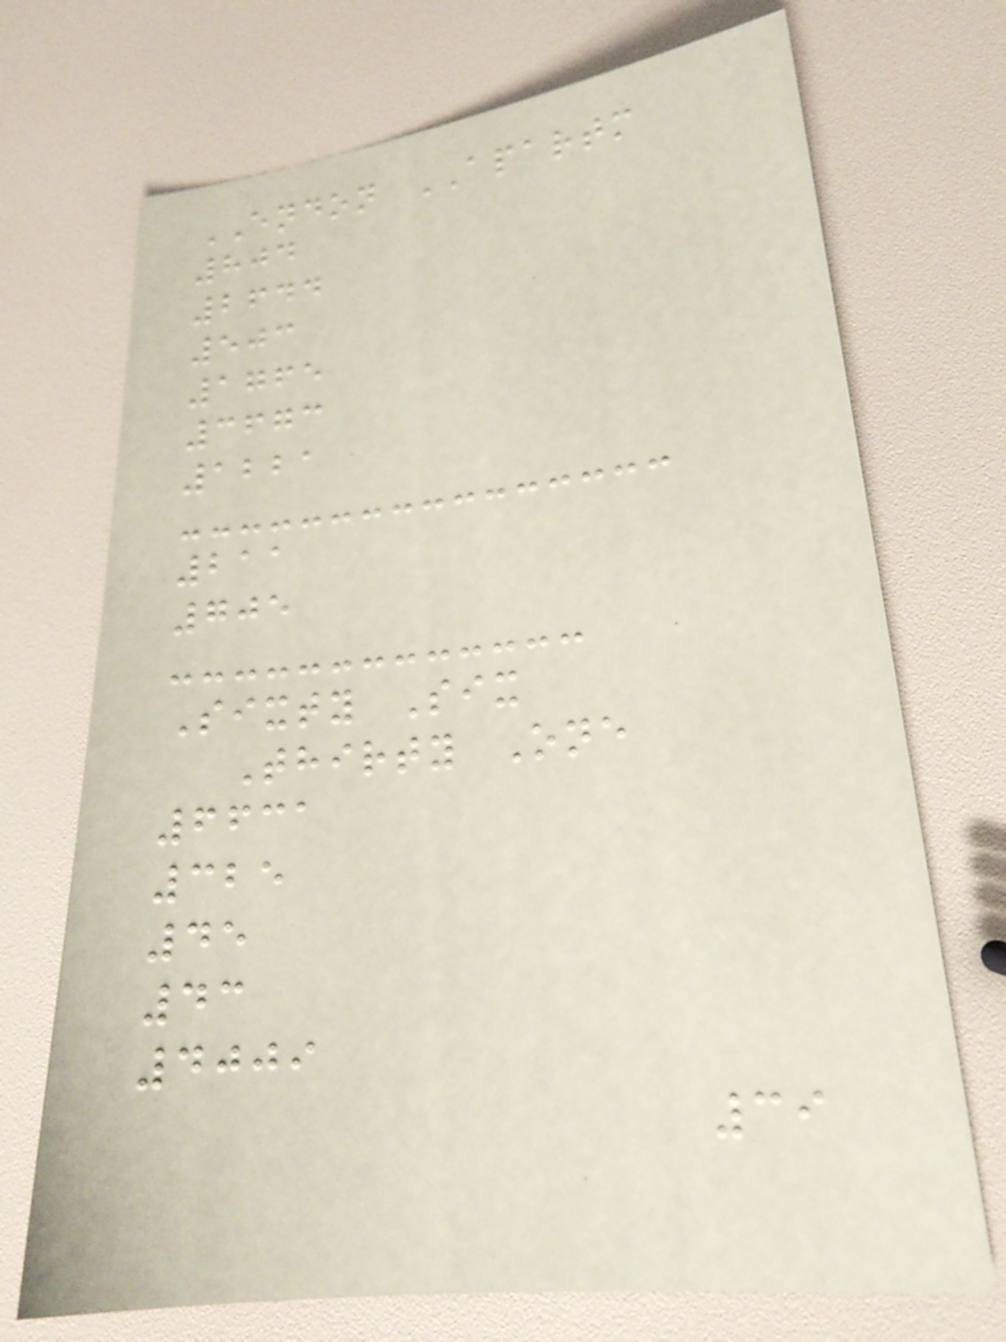ENDON APARTM
804
2644
503
1765
3673
1221
211
705
Sixty Six
Thirty One
6631
325
45
43
4009
39
